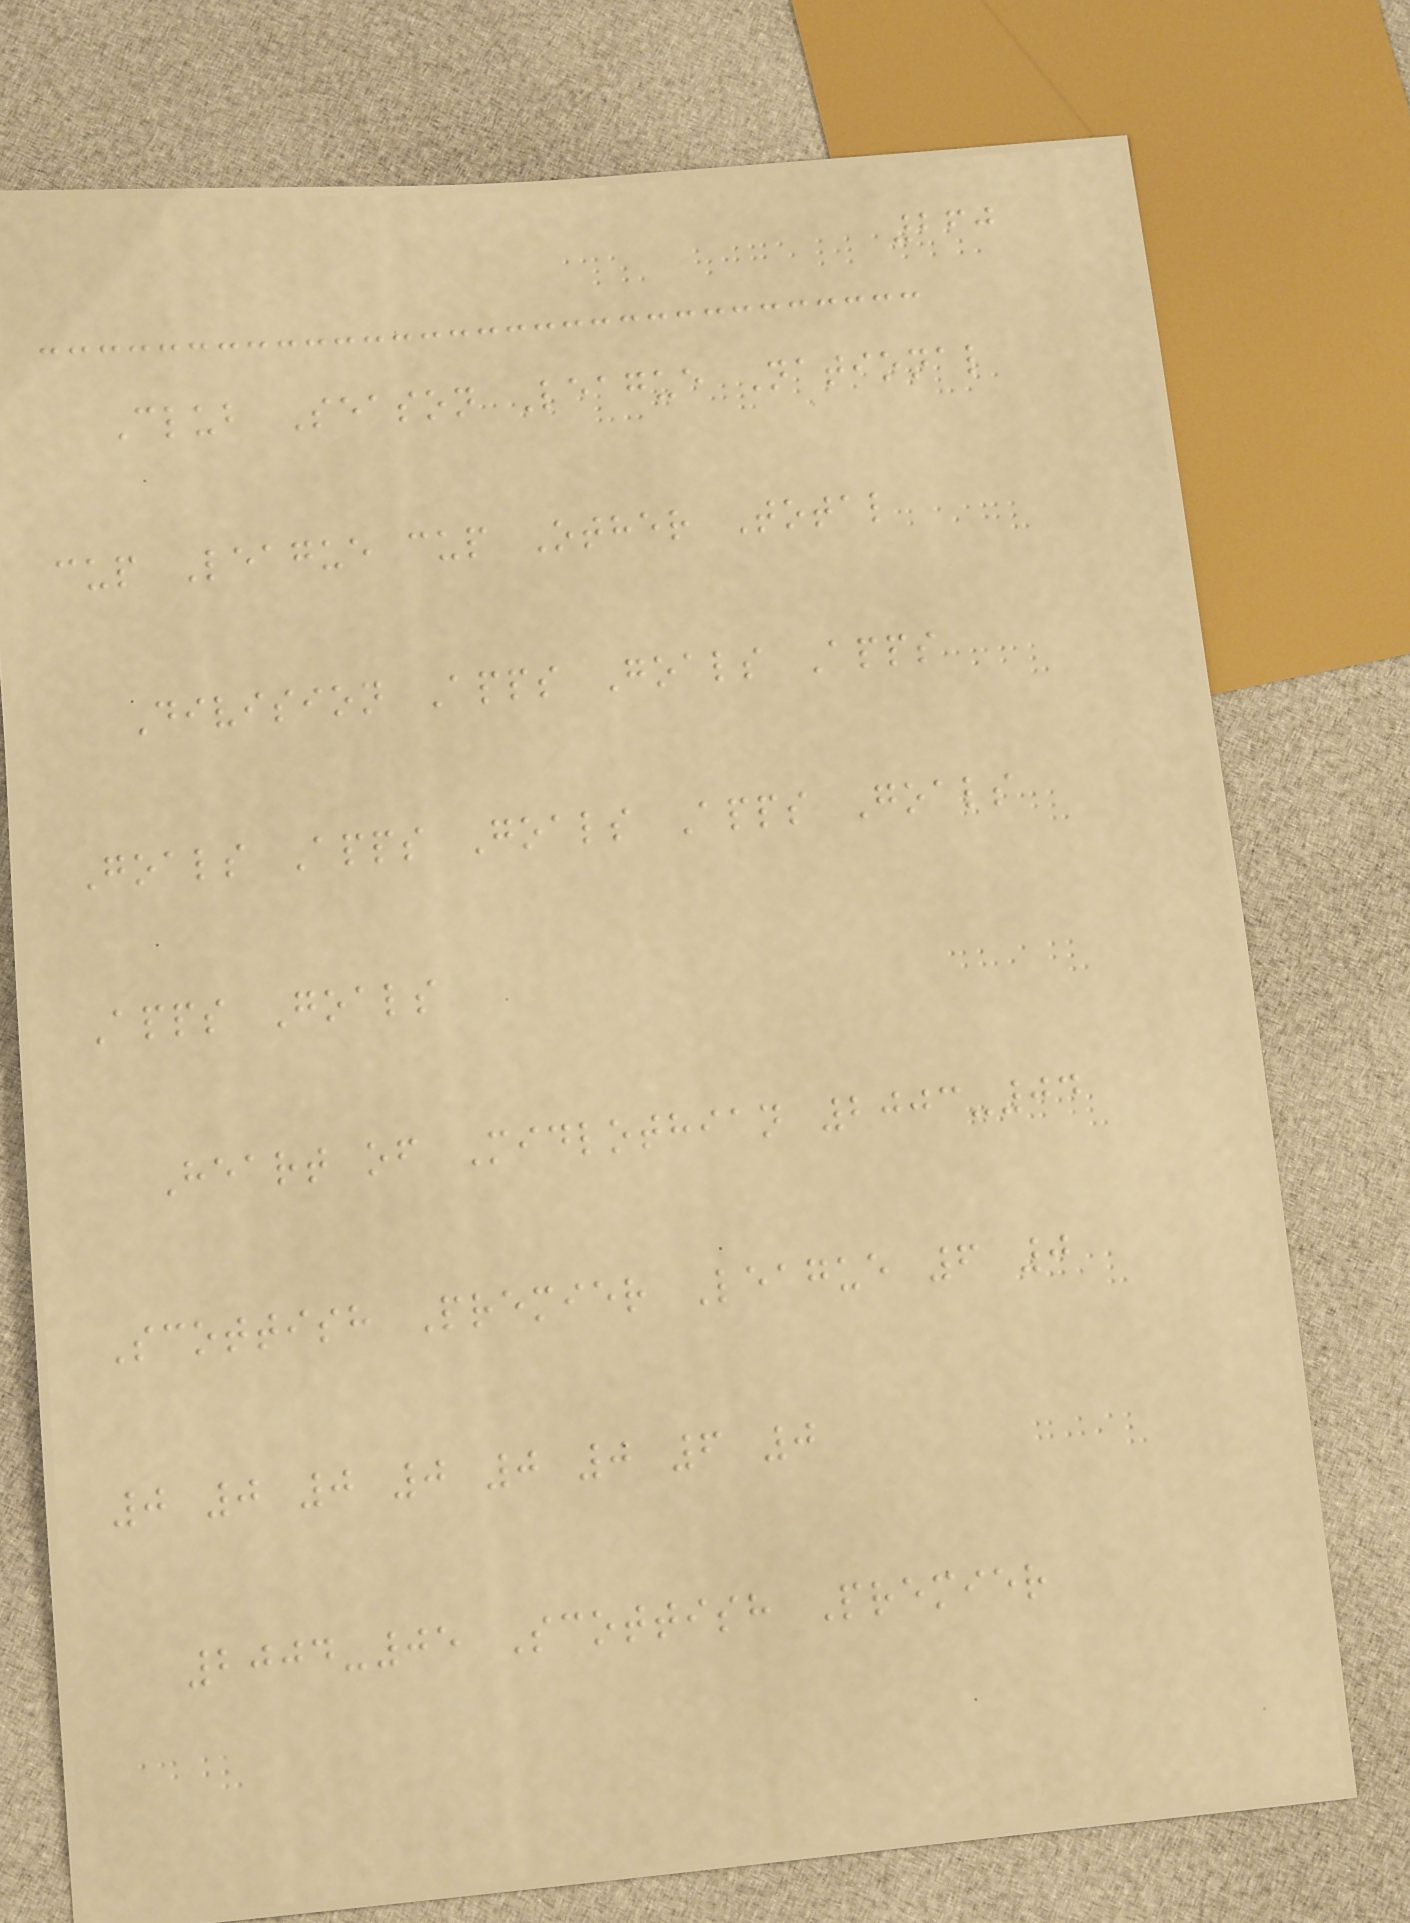260
Club Season League National
cup League cup Other Total
Division Apps Goals Apps
Goals Apps Goals Apps Goals
Apps Goals
Heart of Midlothian 2003-04
Scottish Premier League 6 0
0 0 0 0 0 0 6 0
2004-05 Scottish Premier
